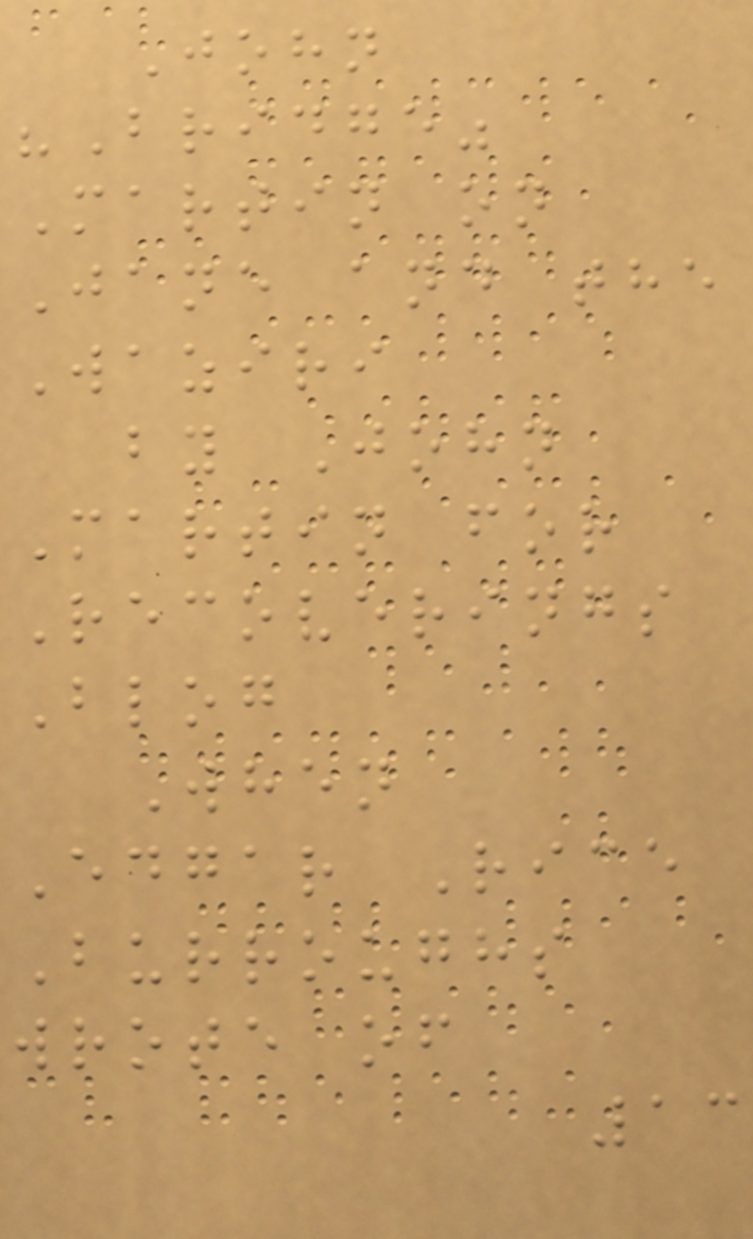John
"Bridge"
Martin on
Jane and the
Waziri
by John
Martin for
Recoverings
Blog
When
Edgar Rice
Burroughs
wrote of
13
